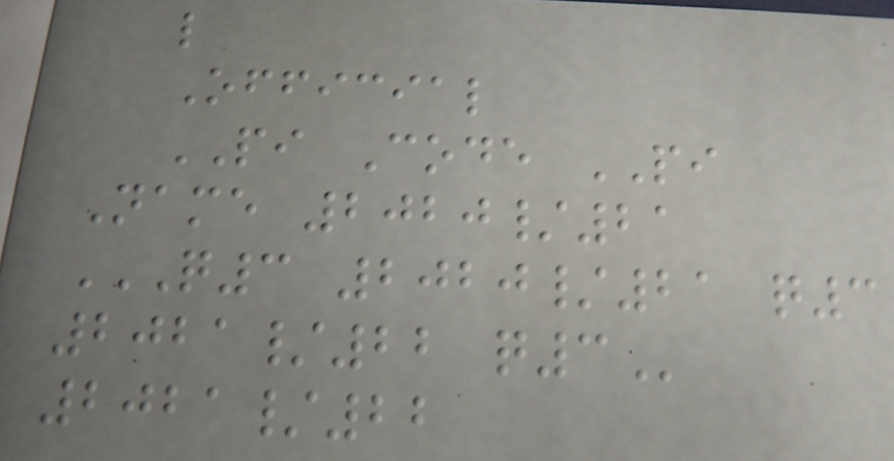l
Official
PI Code PI
Name 2020/21
Q3 2020/21 Q3
2021/22 Q3
2021/22
